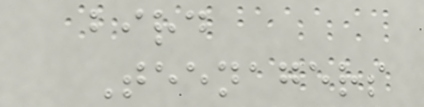bird
Teenagers
